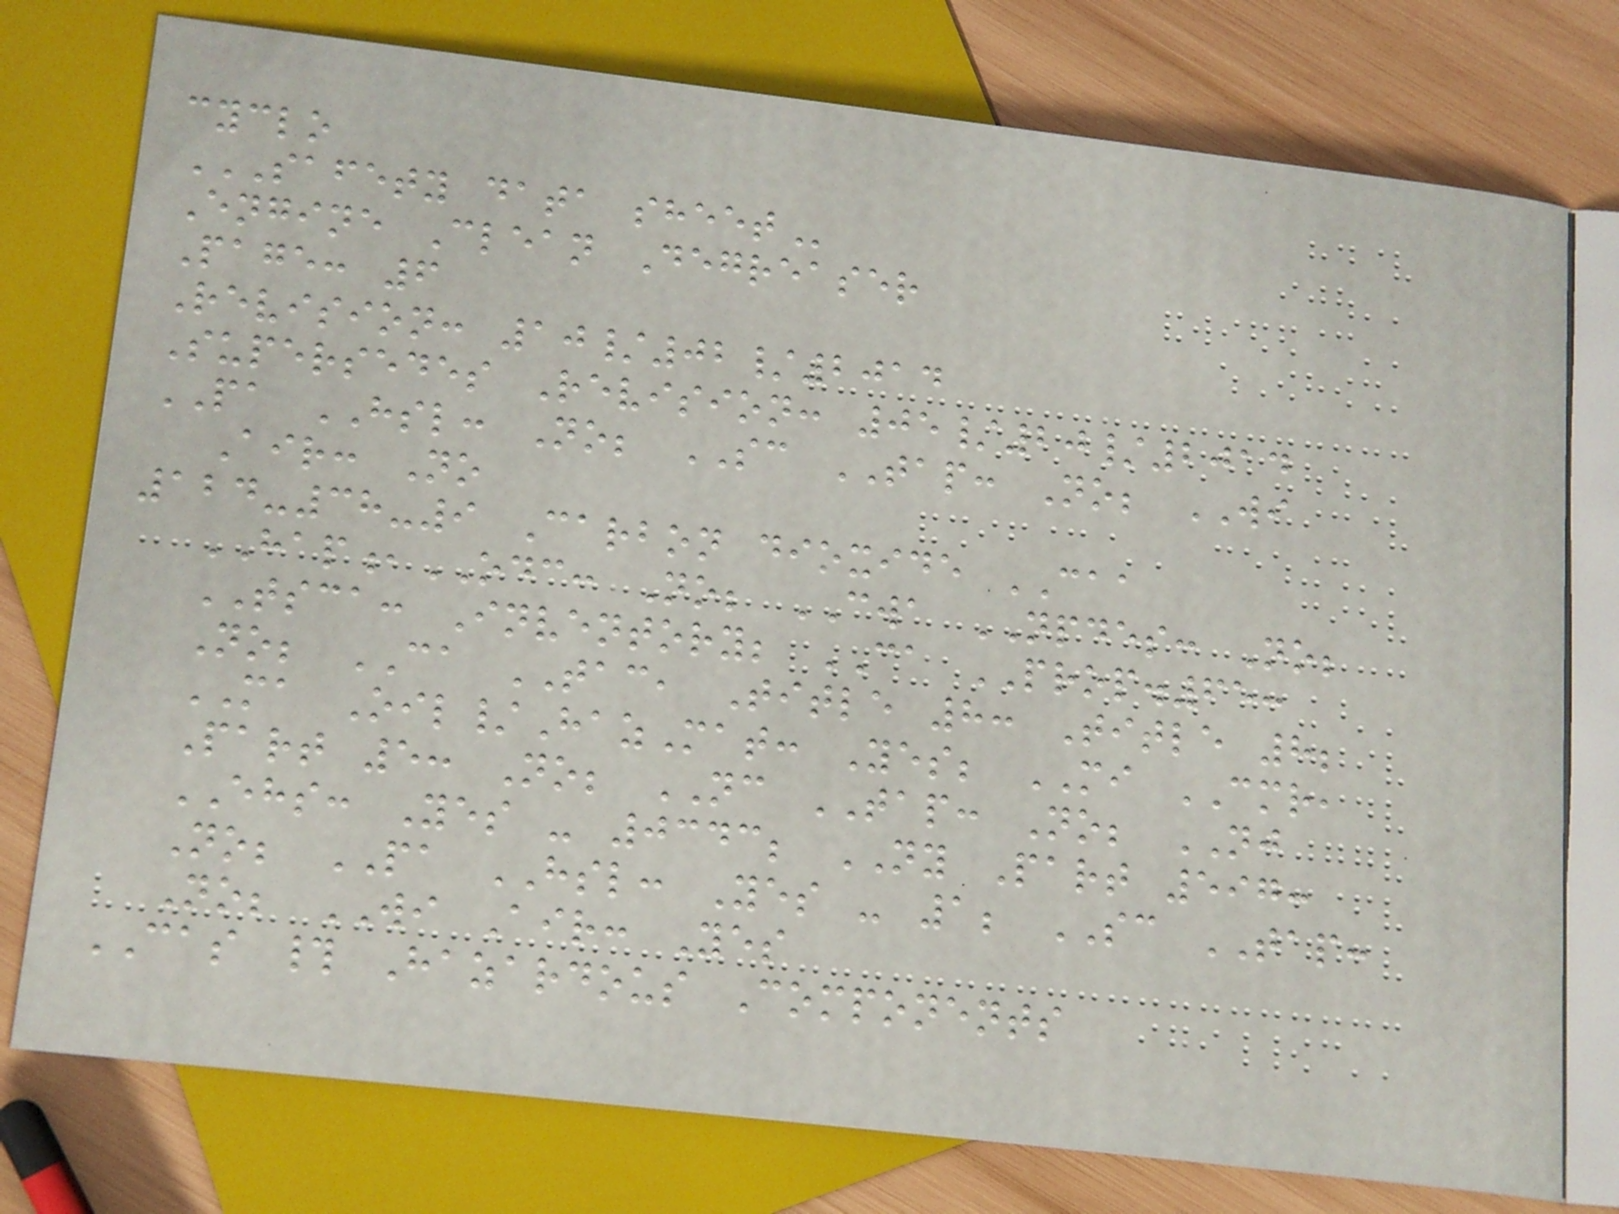cyclo
SAFETY DATA SHEET
Engine Clean Degreaser
Page: 6
Revision: 10/02/2014
Supersedes Revision: 05/20/2014
PA HSL: No; SC TAP: No; WI
Air: No
124-38-9 Carbon dioxide CAA
HAP,ODC: No; CWA NPDES: No;
TSCA: Inventory; CA PROP.65:
No; CA TAC, Title 8: Title 8;
MA Oil/HazMat: Yes; MI CMR,
Part 5: No; NC TAP: No; NJ
EHS: Yes - 0343; NY Part 597:
No; PA HSL: Yes - 1; SC TAP:
No; WI Air: Yes
CAS # Hazardous Components
